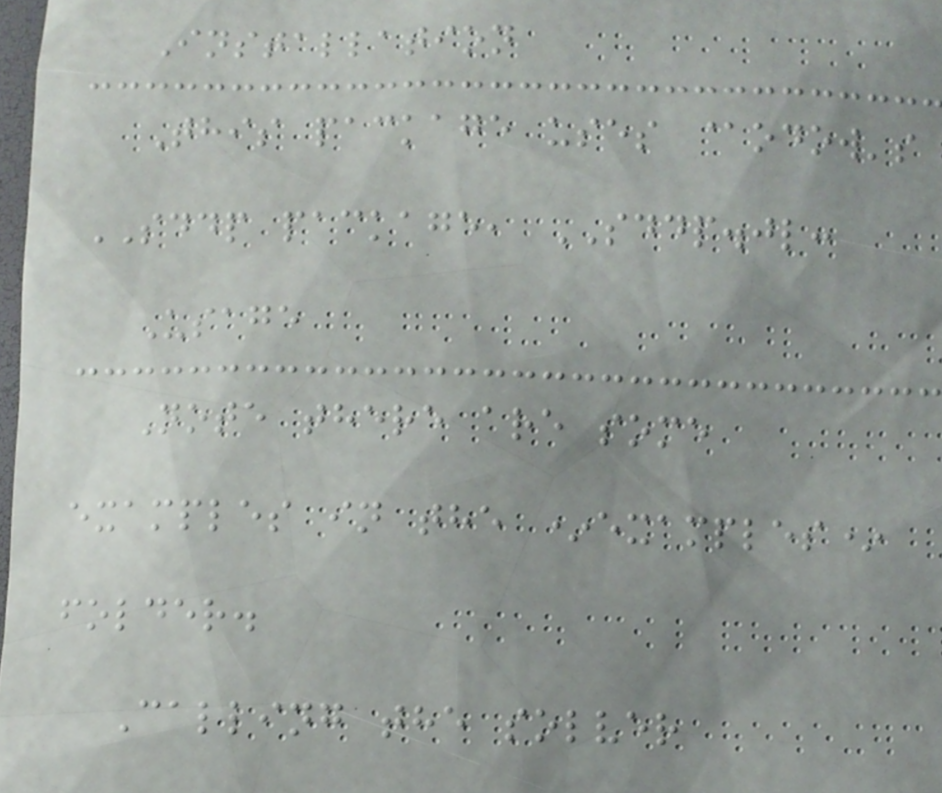Installation
This package uses @odow's
SDDP package, SDDP.jl:
Usage
Note there are some
examples in the *examples*
folder.
Calling the solver
